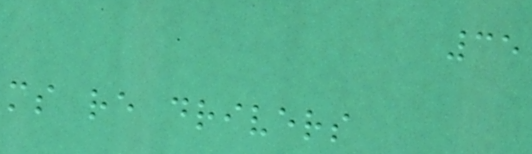35
ms re drivers
